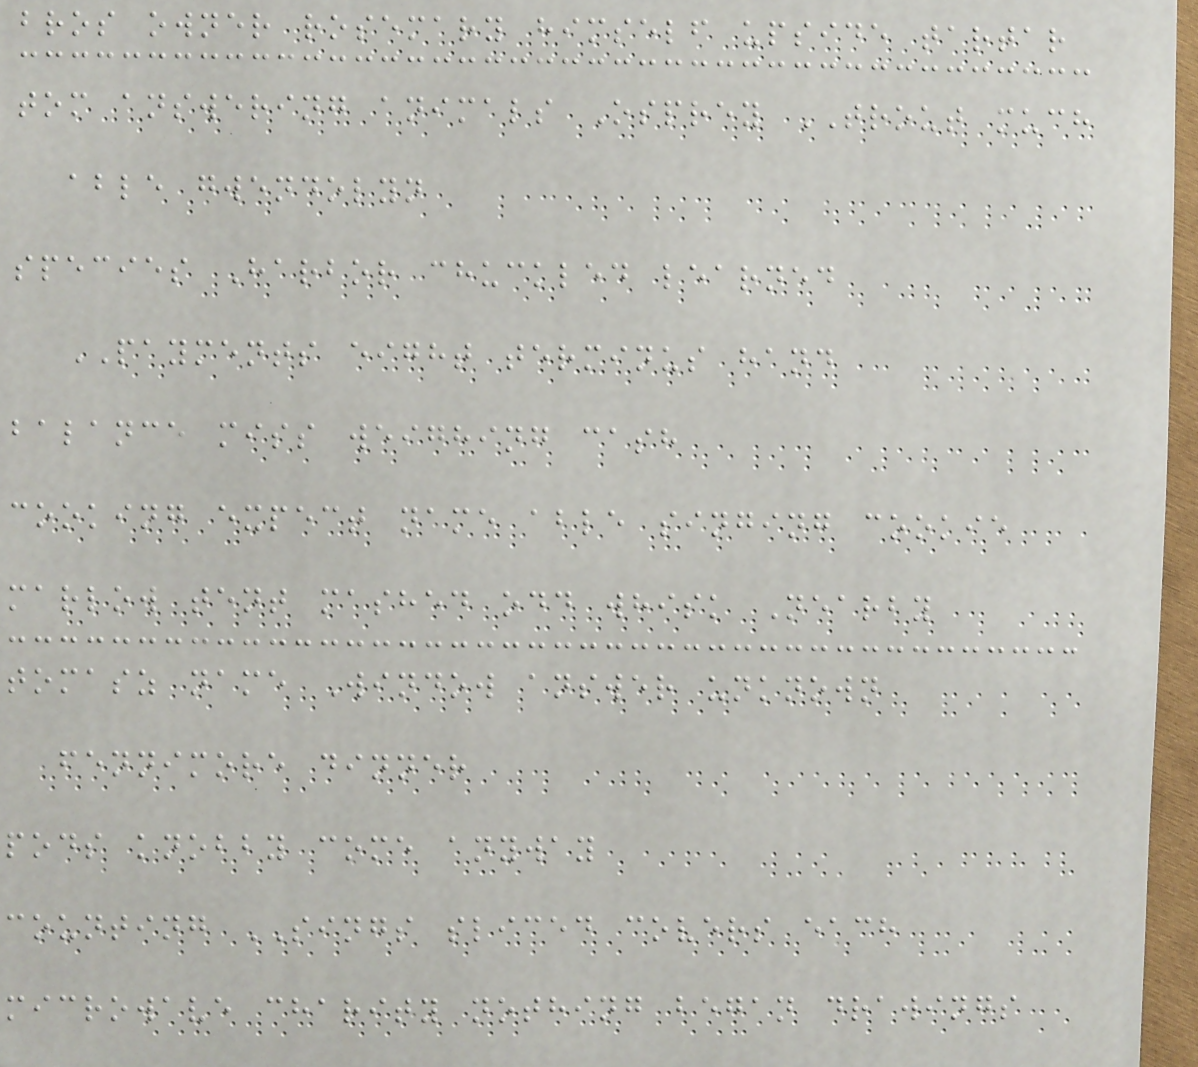bros owner rosemary himself upside tartar
tom answering animals Osprey TROUT much
able gwendolyn
species Harbor chuckled learned
PAYMENTS eight terminus hand
balance miss weighing cash
cooking expect name able singing cookie
marlow tent mashed odd whisk Nearby
tomasz name Window answer unknown
fennimore dinner
pods knobby come anyway
counting SINGS sliced covers each
microwave charity nothing began drawings
